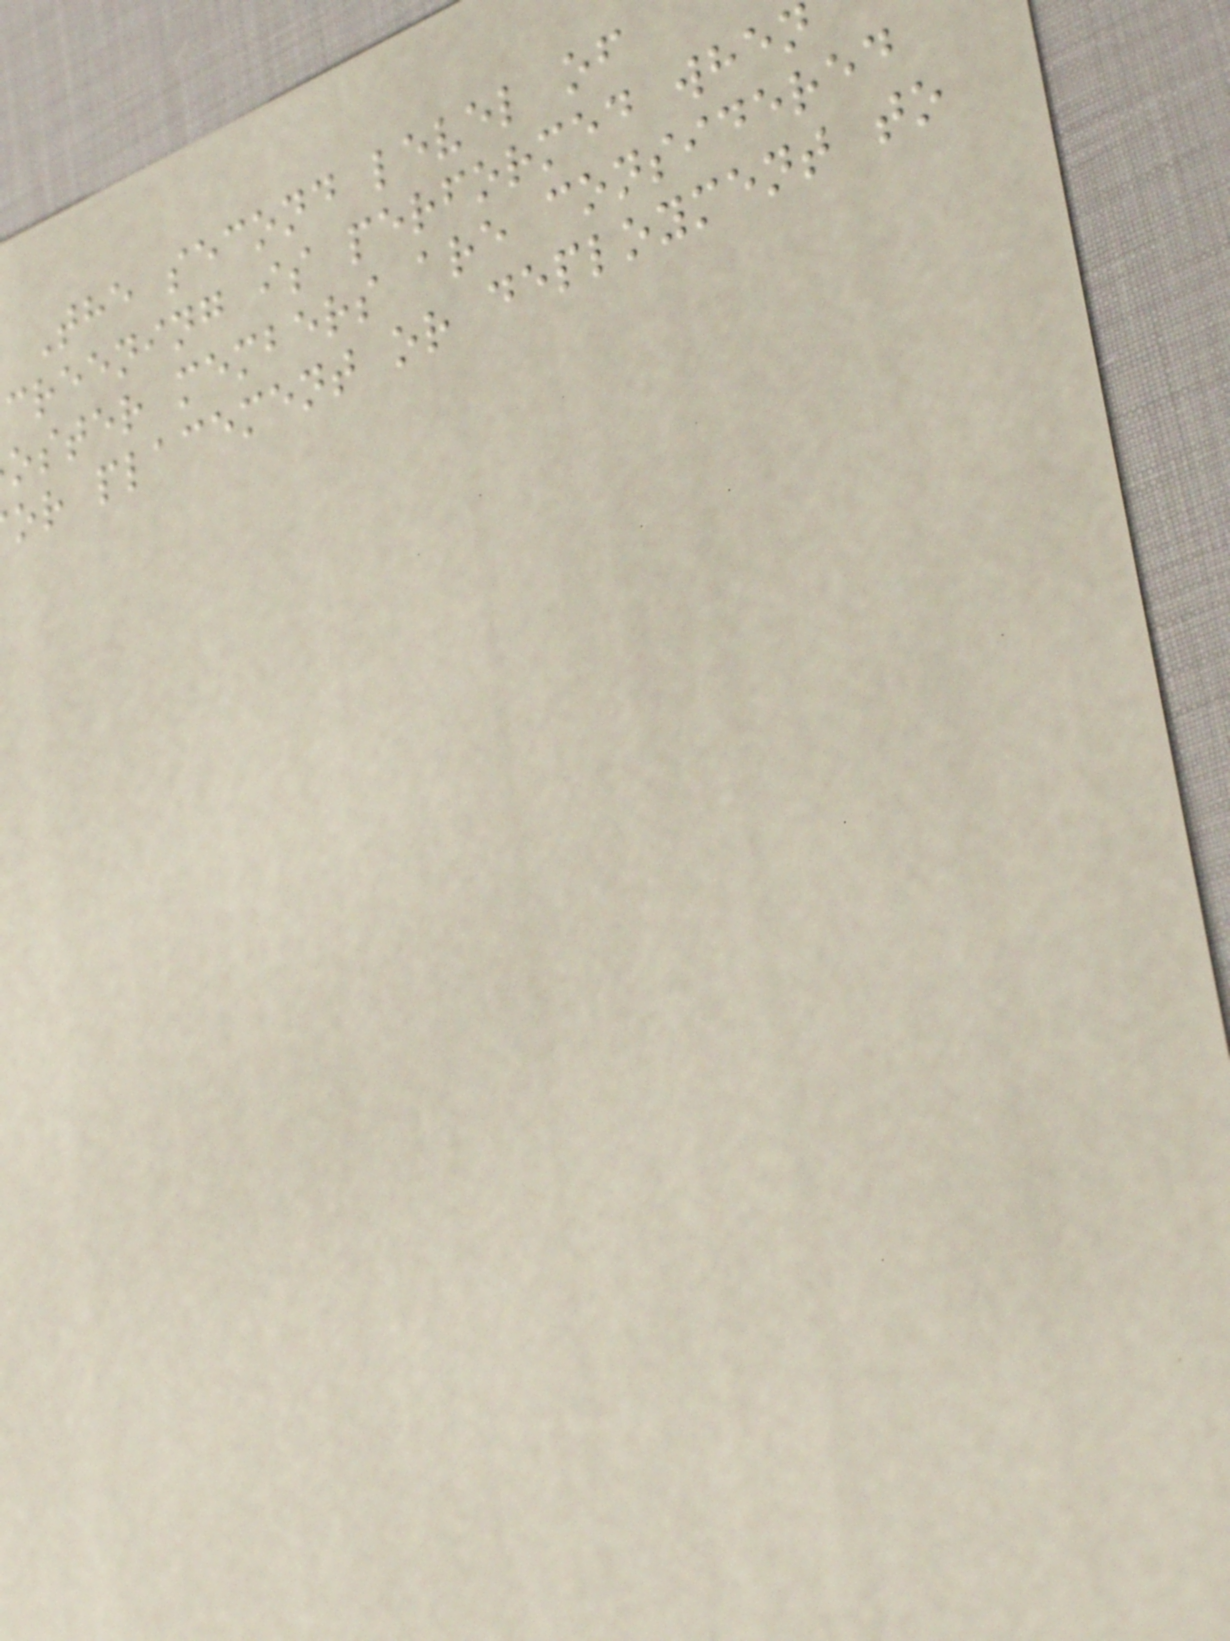The second level of
creening is performed when
oster members are considered
or placement or deployment to
